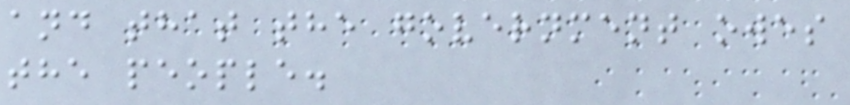and that the government owes
the people.
